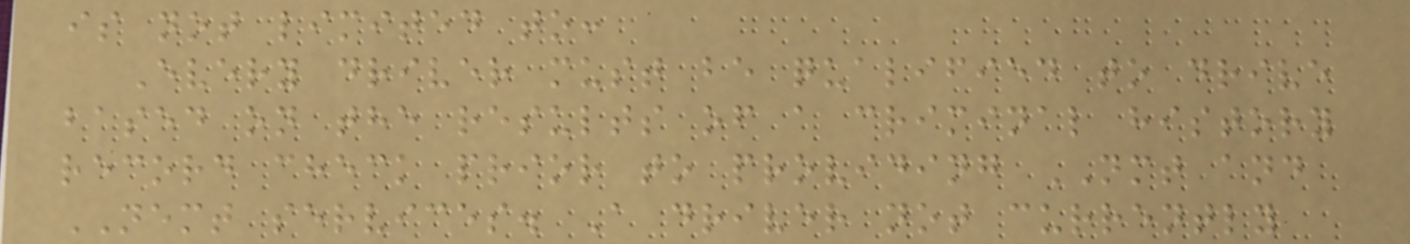is not limited to:
Every driver must be qualified to drive
based on the results of a criminal history
record check prior to providing NMT and
NEMT services. A driver not currently
